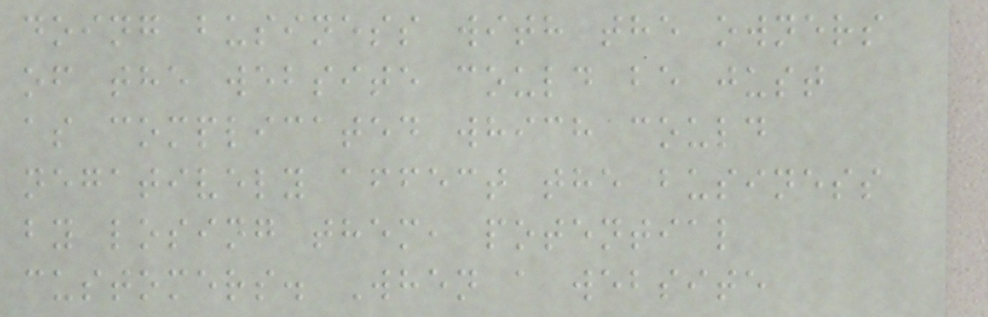doing business with the owners
of the website could be just
as complicated which could
negatively affect the business
by losing them, potential
customers. When a website
